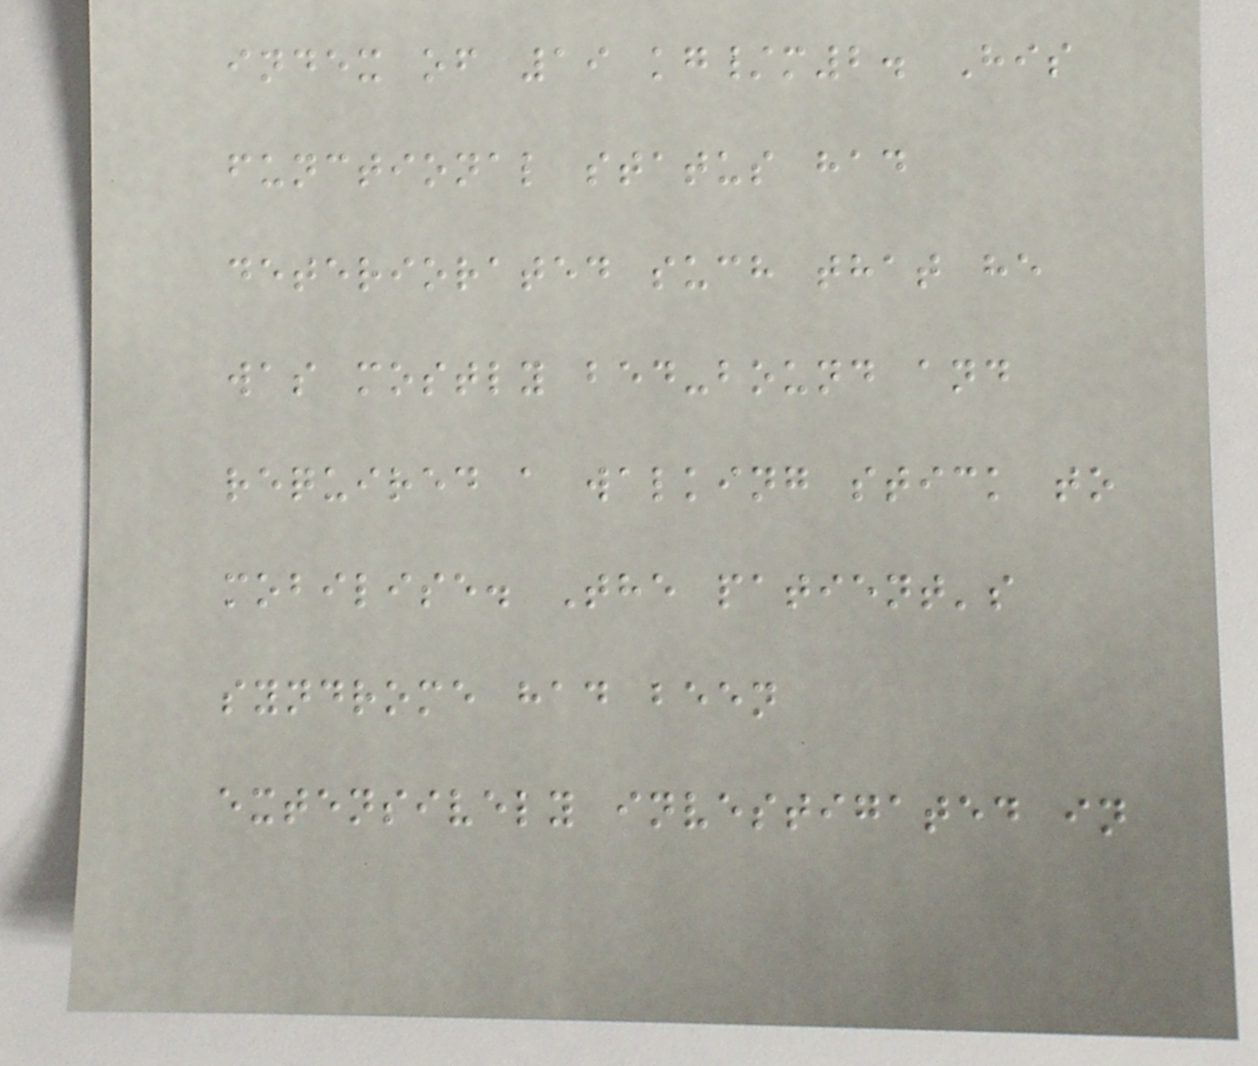index of 19 kg/m2. His
functional status had
deteriorated such that he
was mostly bed-bound and
required a walking stick to
mobilise. The patient's
syndrome had been
extensively investigated in
